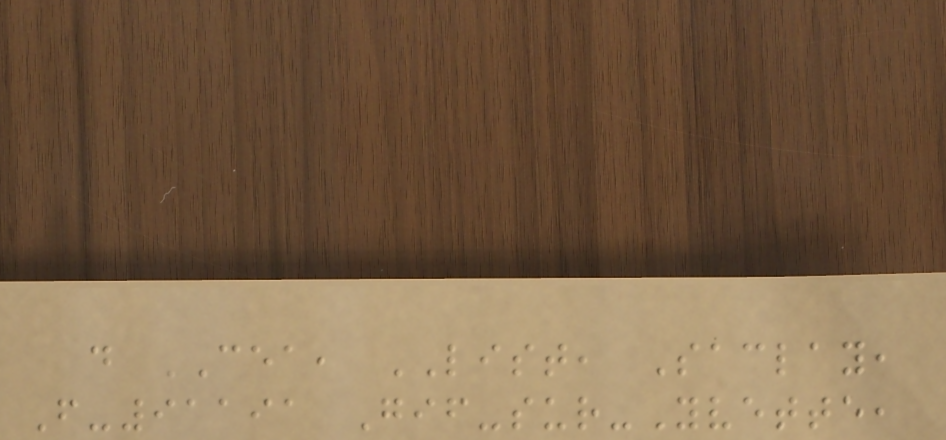d CEA, LIST, Saclay,
F-91191 Gif-sur-Yvette,
